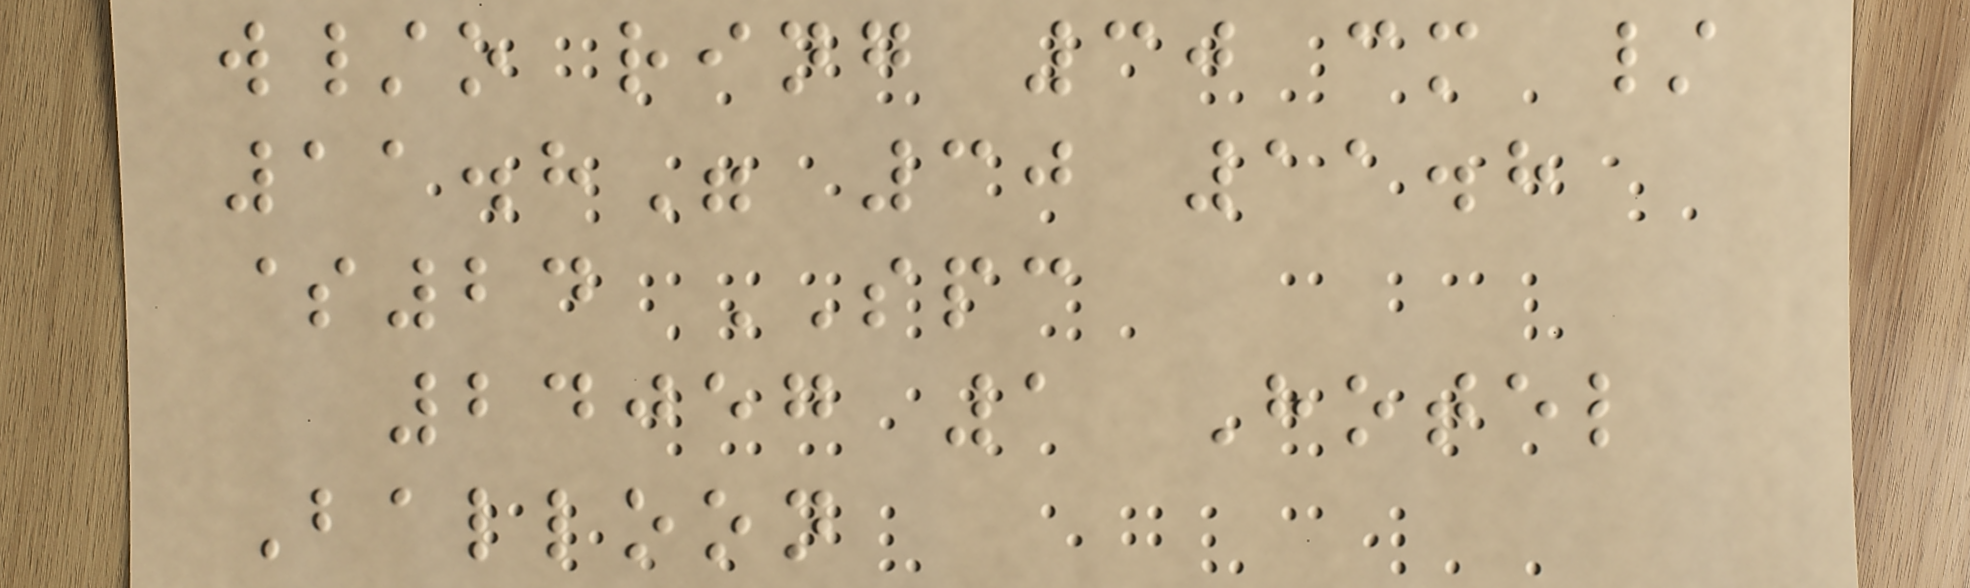w/o ring 30 cm /
11.8" 30 11.8
$24 SPC
24057 1 Hotel
Balloon
